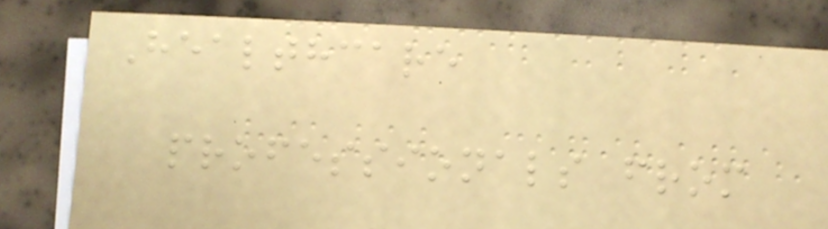Healthcare
professionals from
